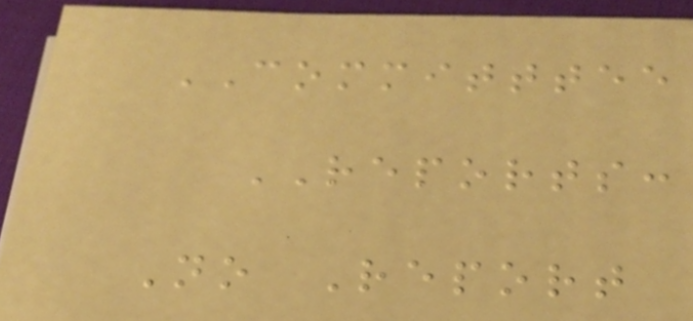COMMITTTEE
REPORTS:
No Report
